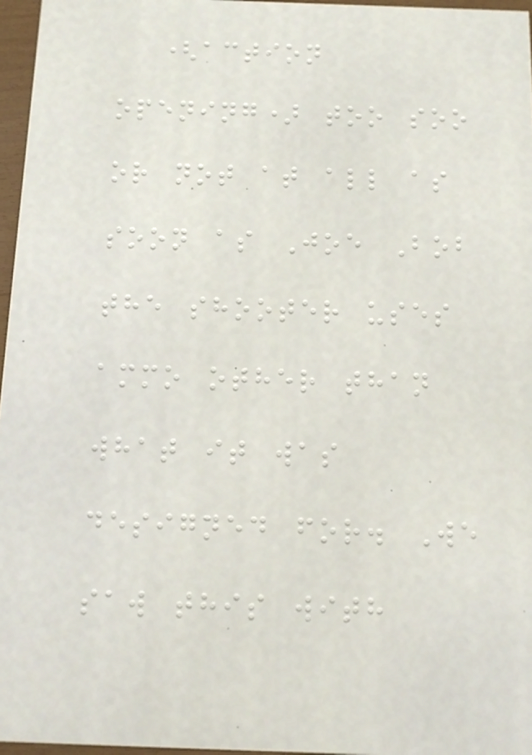(action
opening) too soo
or not at all as
soon as Joe Bob
the shooter uses
ammo other than
what it was
designed for. We
saw this with
